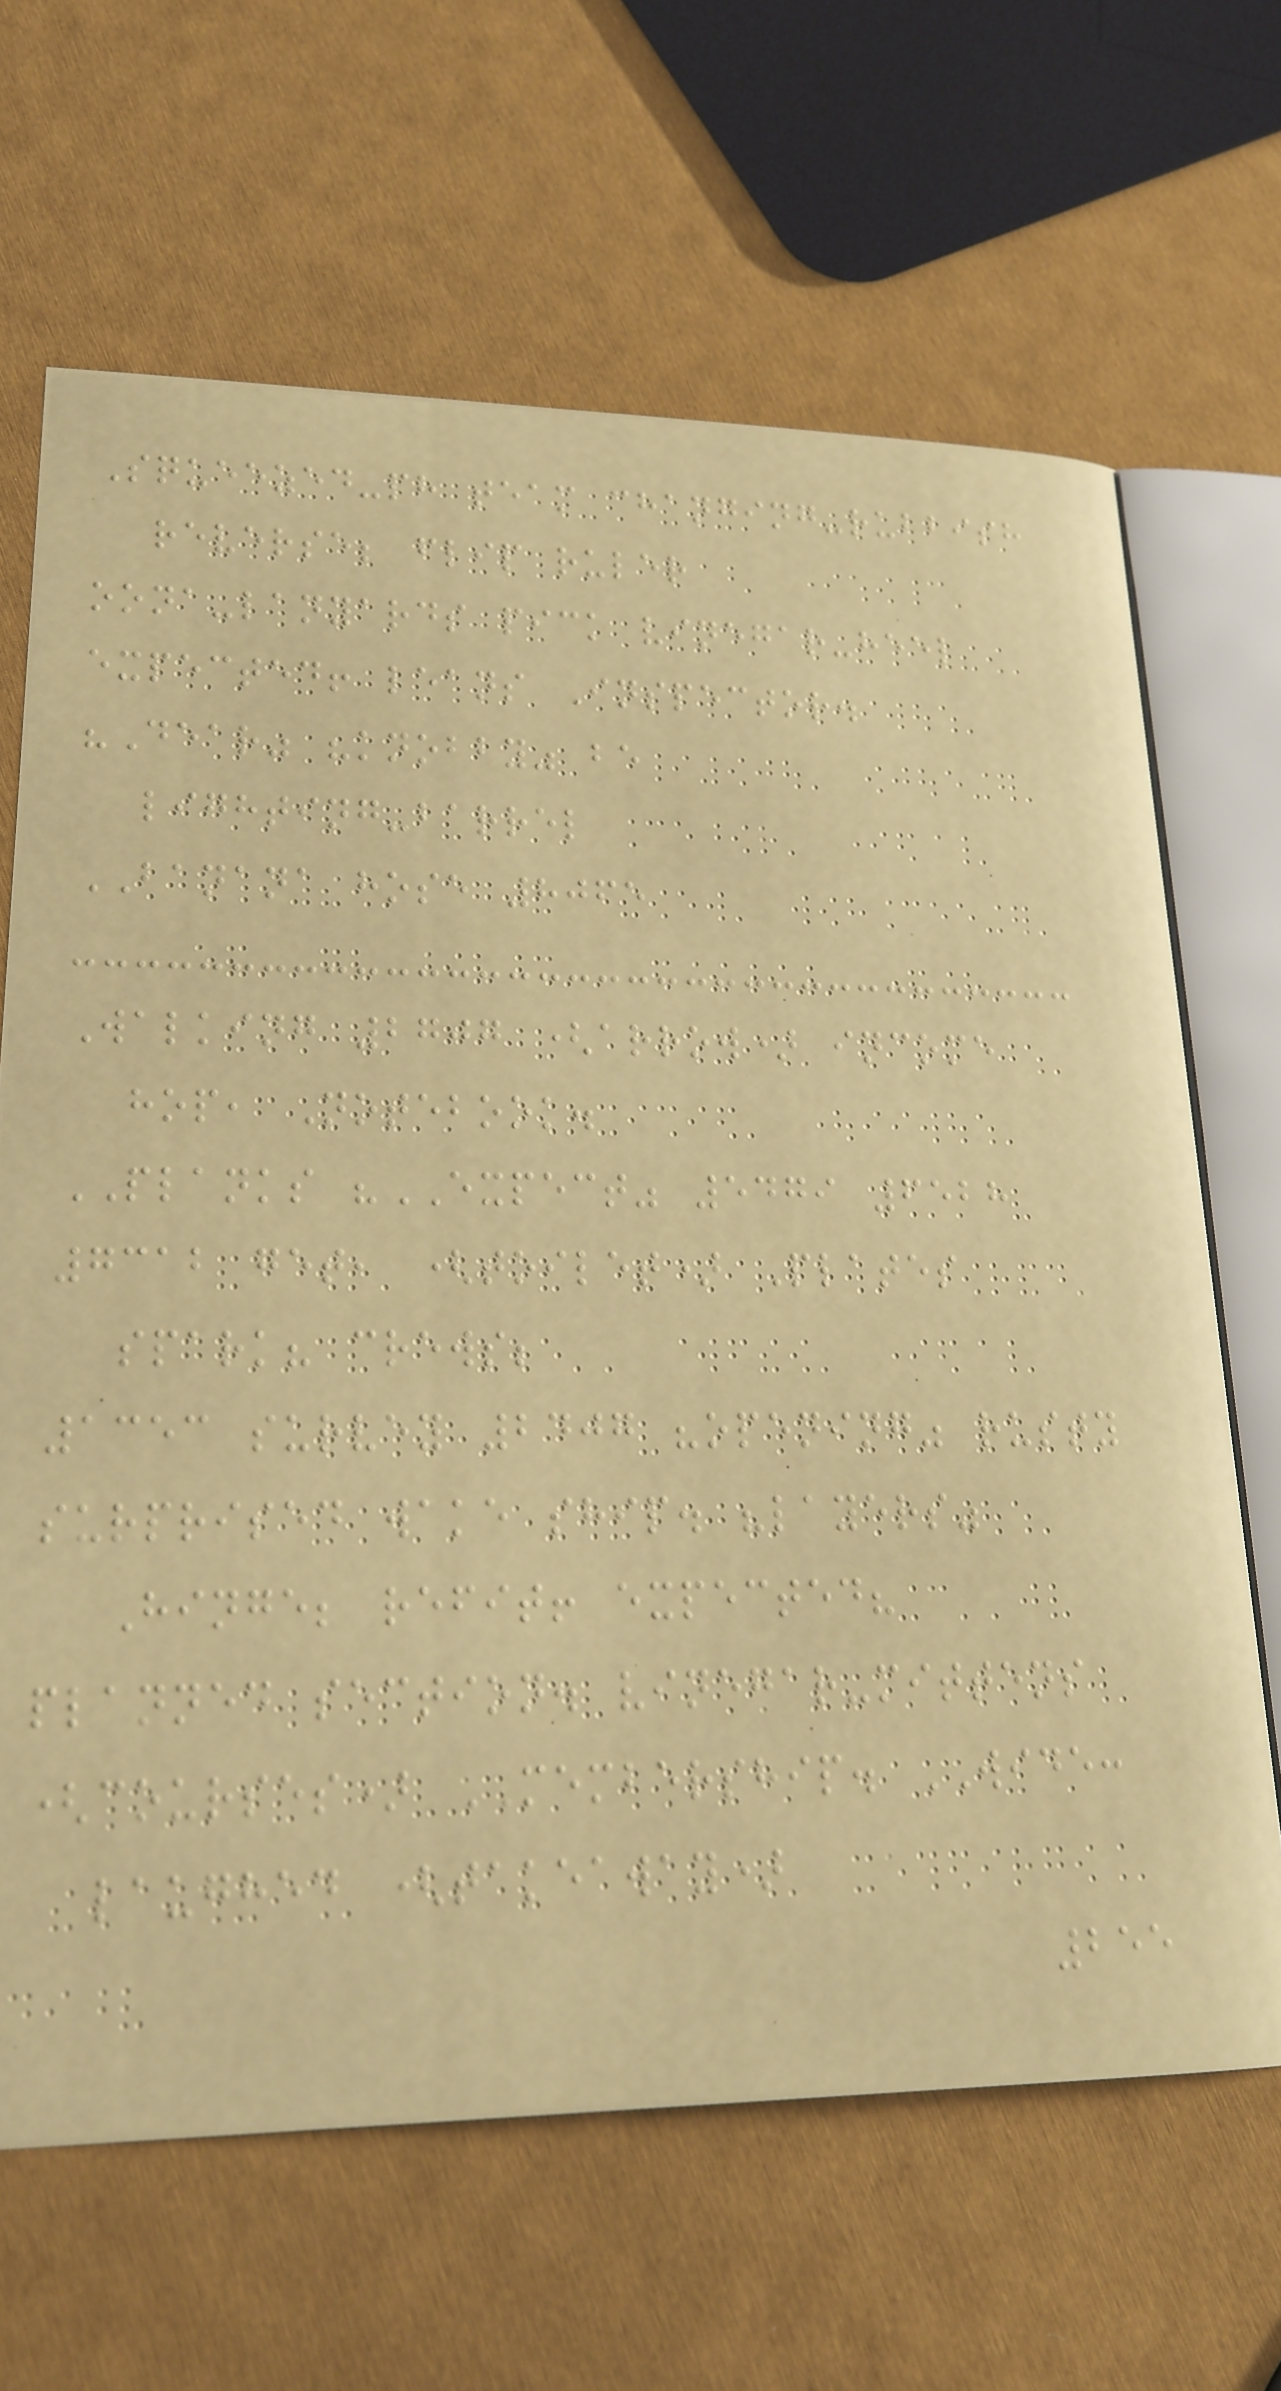Squeezed-ph team changing-rubbish
reverse; flip ruler
oona-lanyards pick vinegar-heel
expected! leans Inspector.
"Dear" "knobby" be
lighting-barrel
BANANA hose 8065
Walking 2707 (arrow) income
hop, Notebook.
PLANKS "EXPECT" 5479 6528
7312 get, (toilet) Plates
spark? crews;
1353 survey 2407 "opening" rusty
surprised wake ship. "layers"
Hinge; refit! expected?
planned section. vinegar-mittens
(courses) MEMBERSHIP. WIDE:
laughed (takeaway)
255
